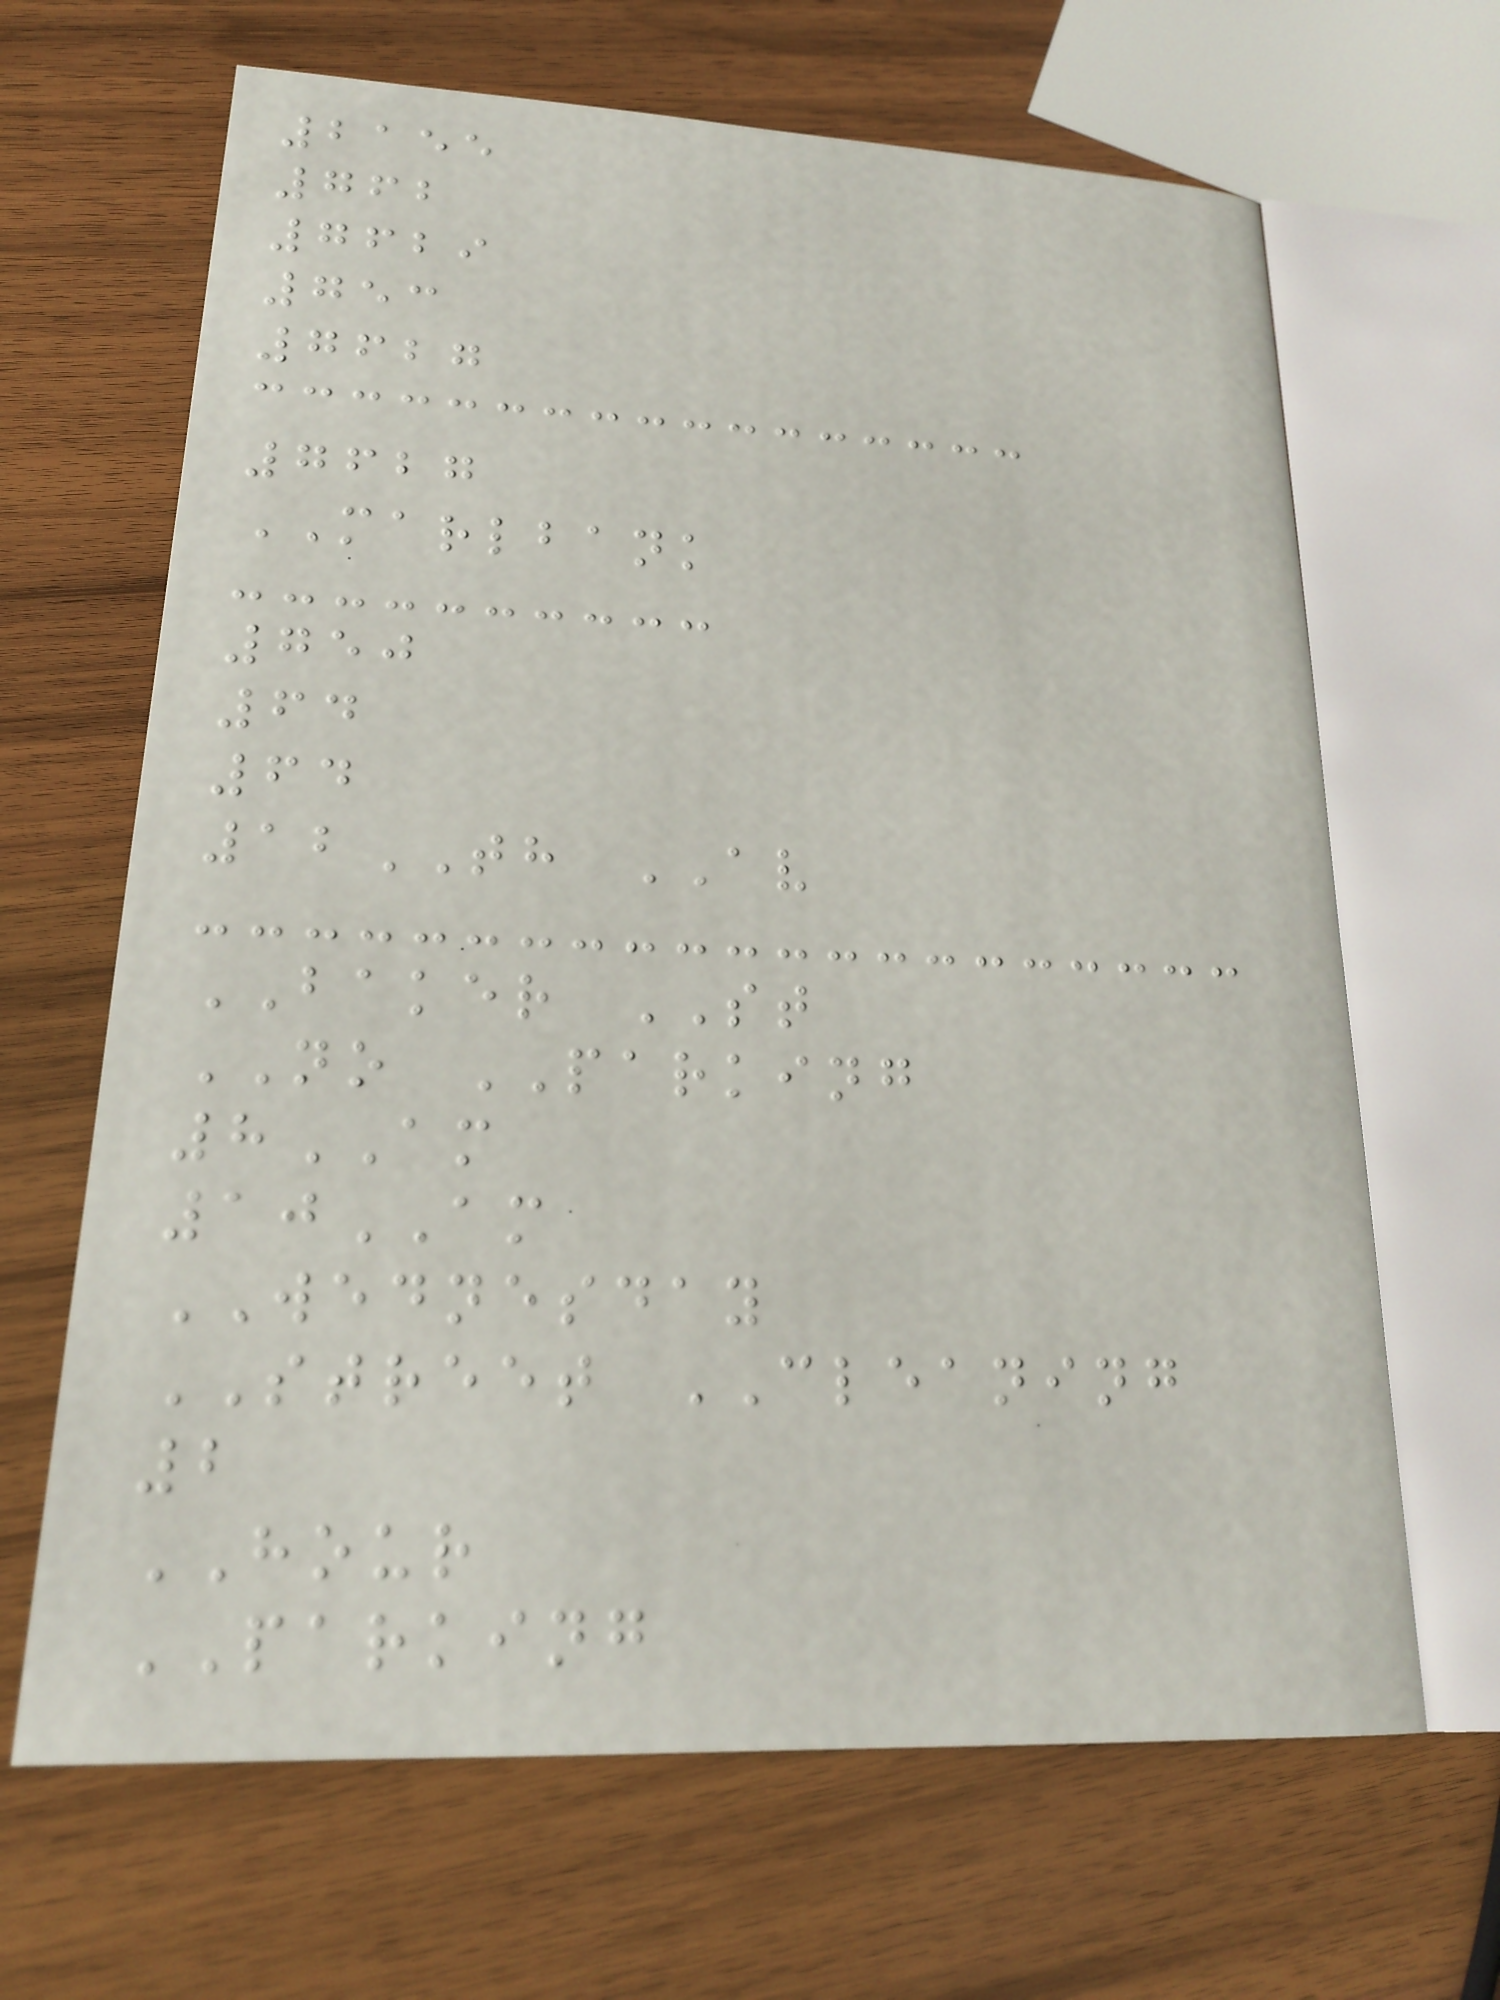2155
762
7629
753
7627
7627
MARLBANK
750
64
64
12TH AV
BAKER ST
NO PARKING
8AM
10AM
WEDNESDAY
STREET CLEANING
2
HOUR
PARKING
